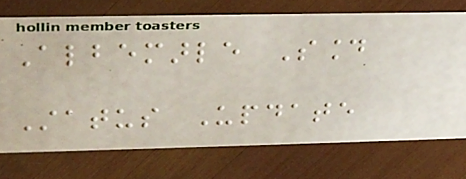Albemarle Sound
Status Update
